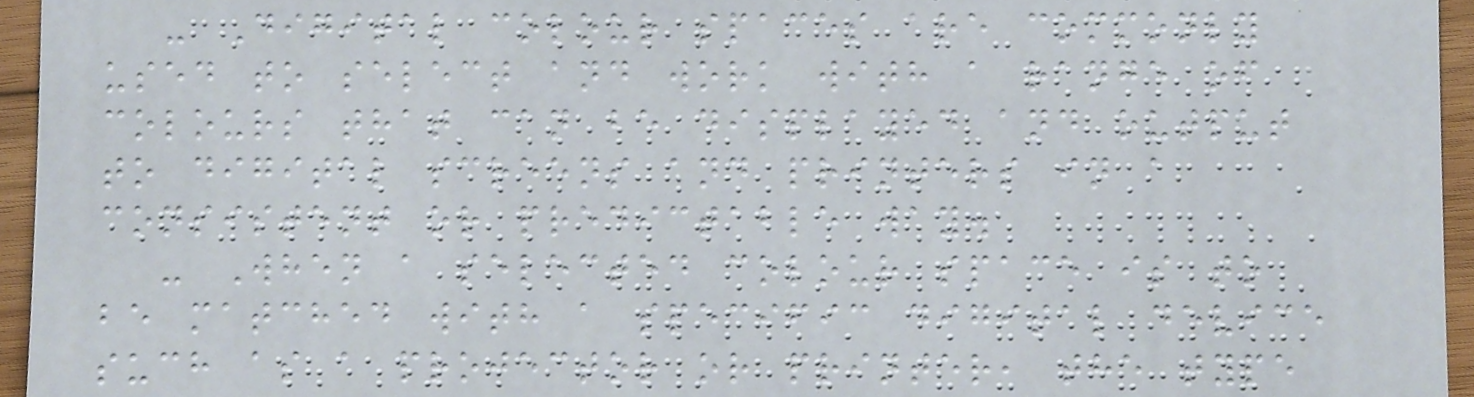- Digital colour spaces are commonly
used to select and work with a range of
colours that can be displayed and output
to digital screens and printers in a
consistent or predictable way.
- When a selected colour space is to
be matched with a specific digital device
such as a projector or printer, the type
